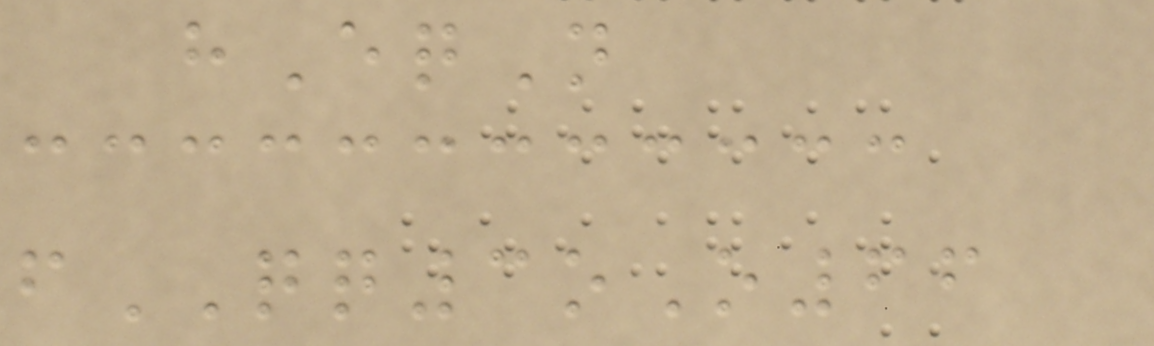hEqN
fQQ3oO66
